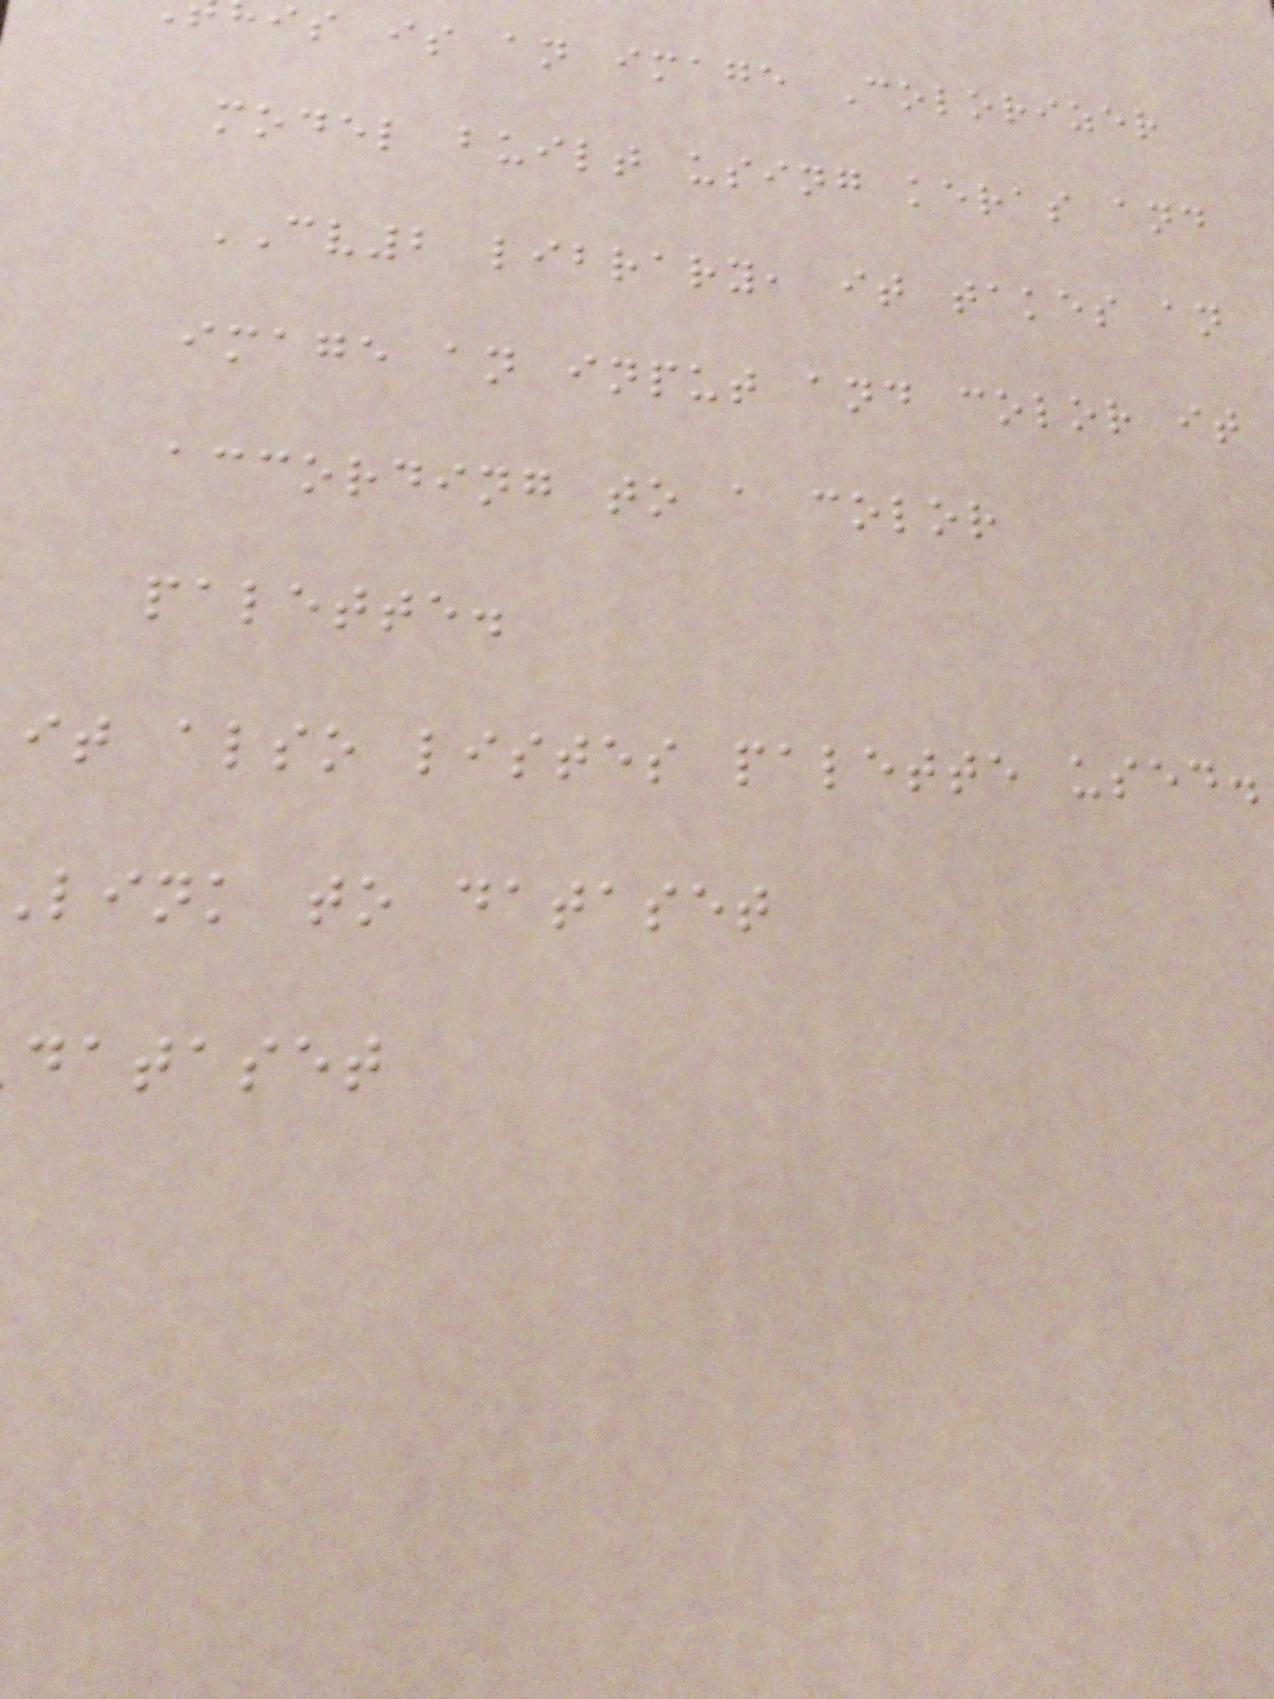is is an image Colorizer
model built using keras and
CV2 library, it takes an
image an input and color it
according to a color
palette.
it also listes palette used.
link to dataset
dataset
